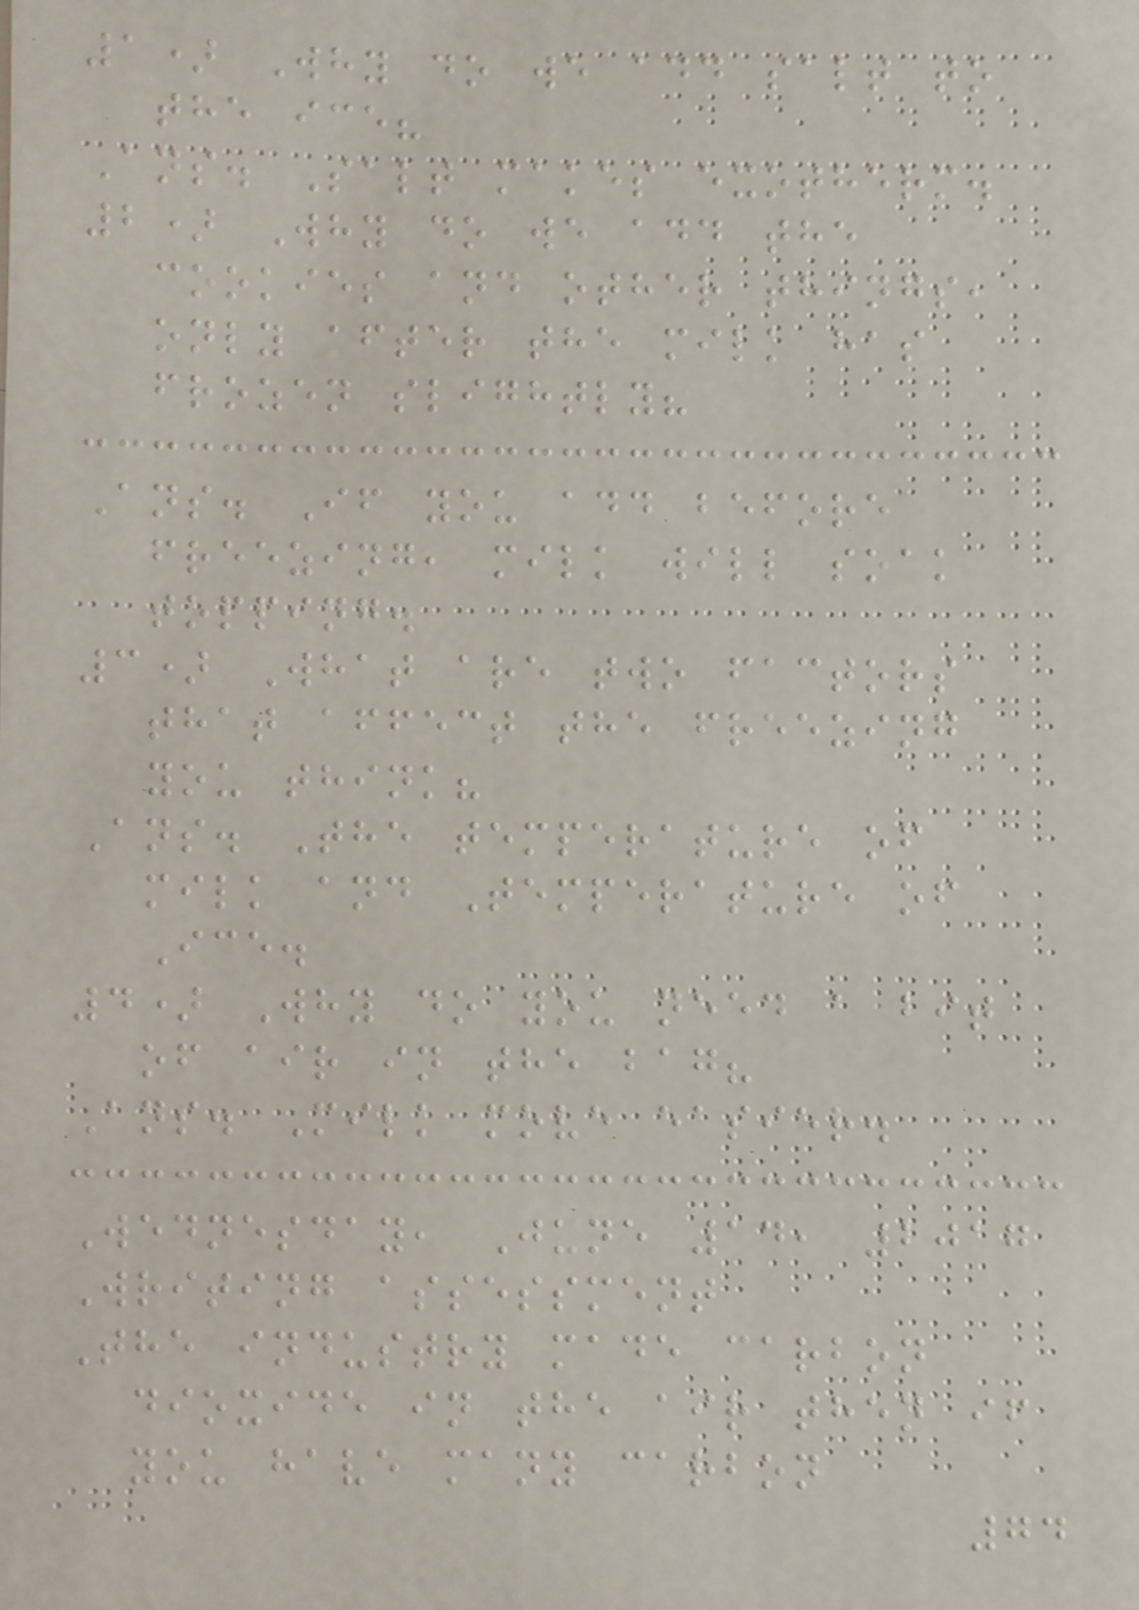1) Why do we add salt to
the ice?
Ans. Salt makes exotherm.
2) Why do we add the
cookies and other things,
only after the milk has
frozen slightly?
Ans. If you add before
freezing, milk will soak
topping.
3) What are two factors
that affect the freezing
you think?
Ans. The temperature of
milk and Temperature of
Ice.
4) Why do you need a bit
of air in the bag?
Ans. Milk move easier.
Wednesday, June 14, 2017
Writing assessment
The industry made carbon
dioxide in the air then if
you have many carbon
74
